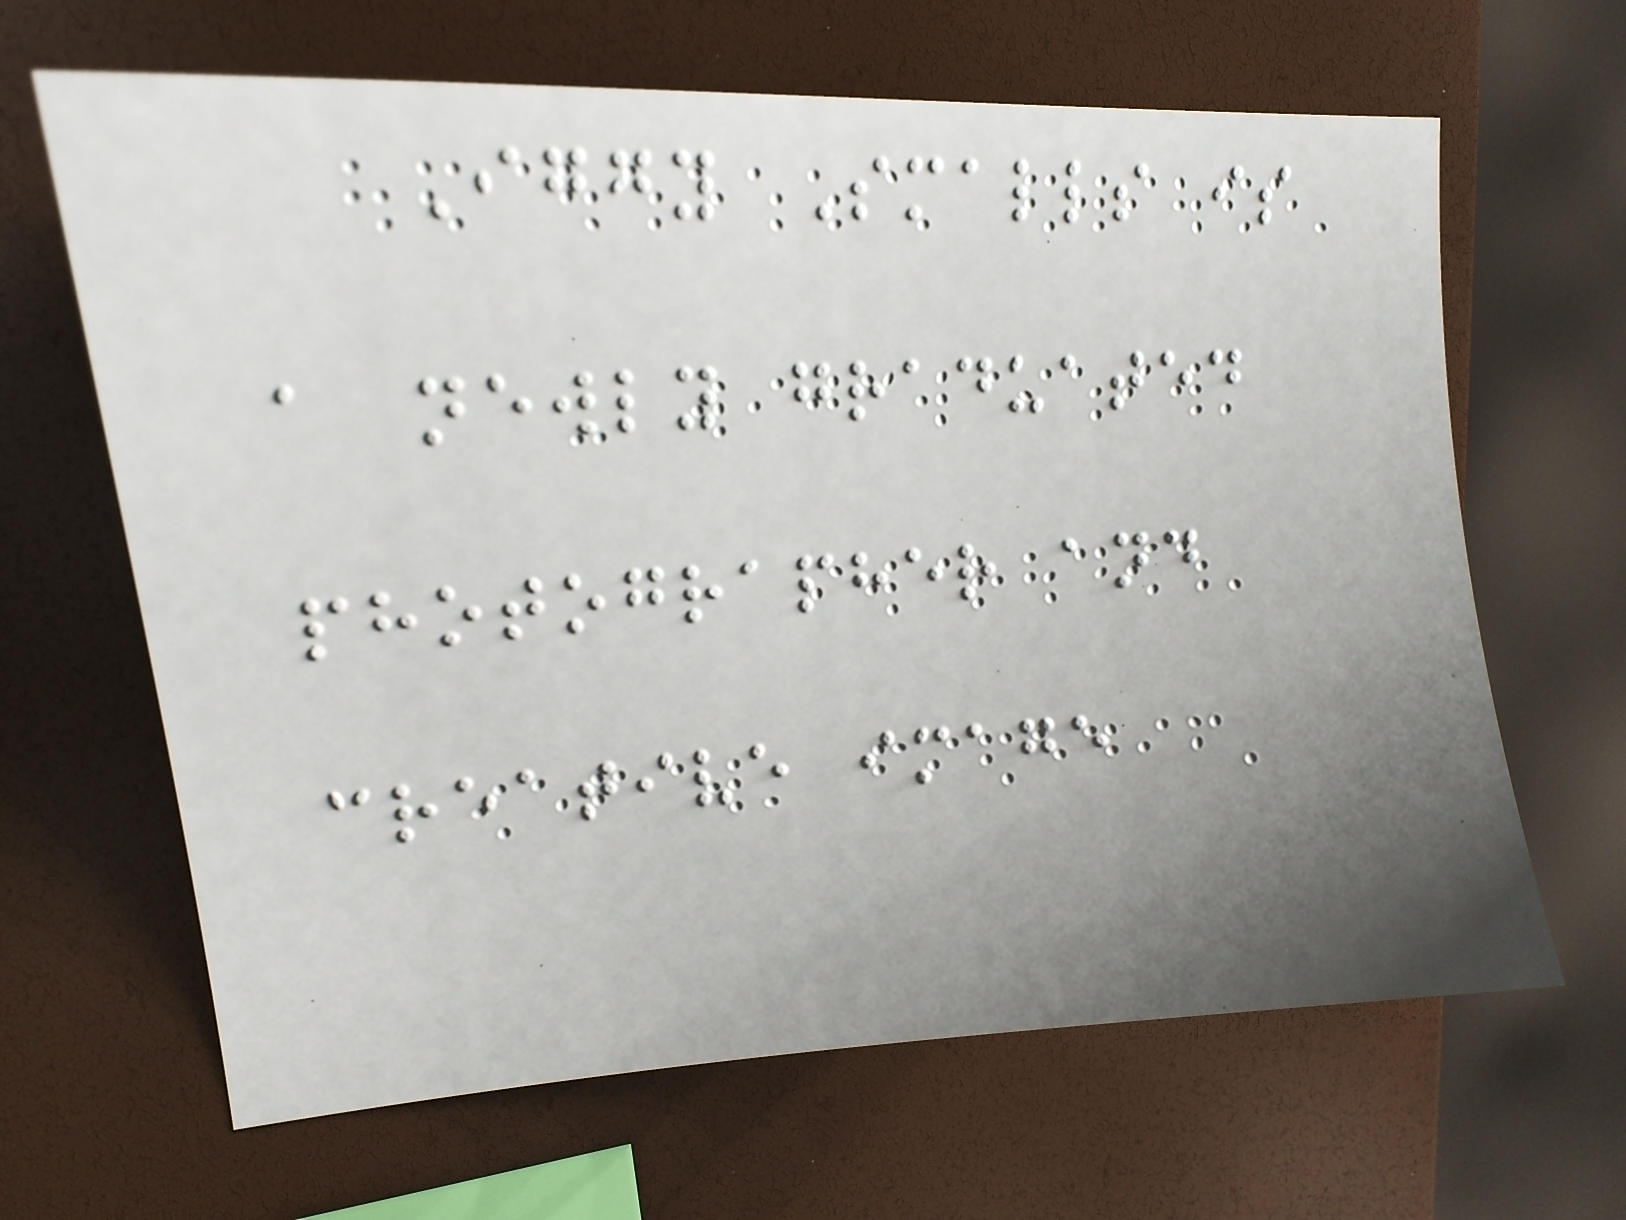Iggy Smalls is
a newly graduated
photographer and
creative image
